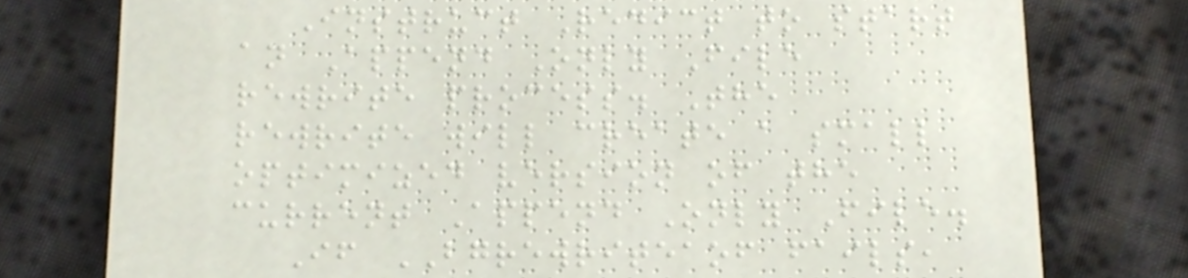Instruct Redict to start
an Append Only File
rewrite process. The
rewrite will create a small
optimized version of the
current Append Only File.
If BGREWRITEAOF fails,
